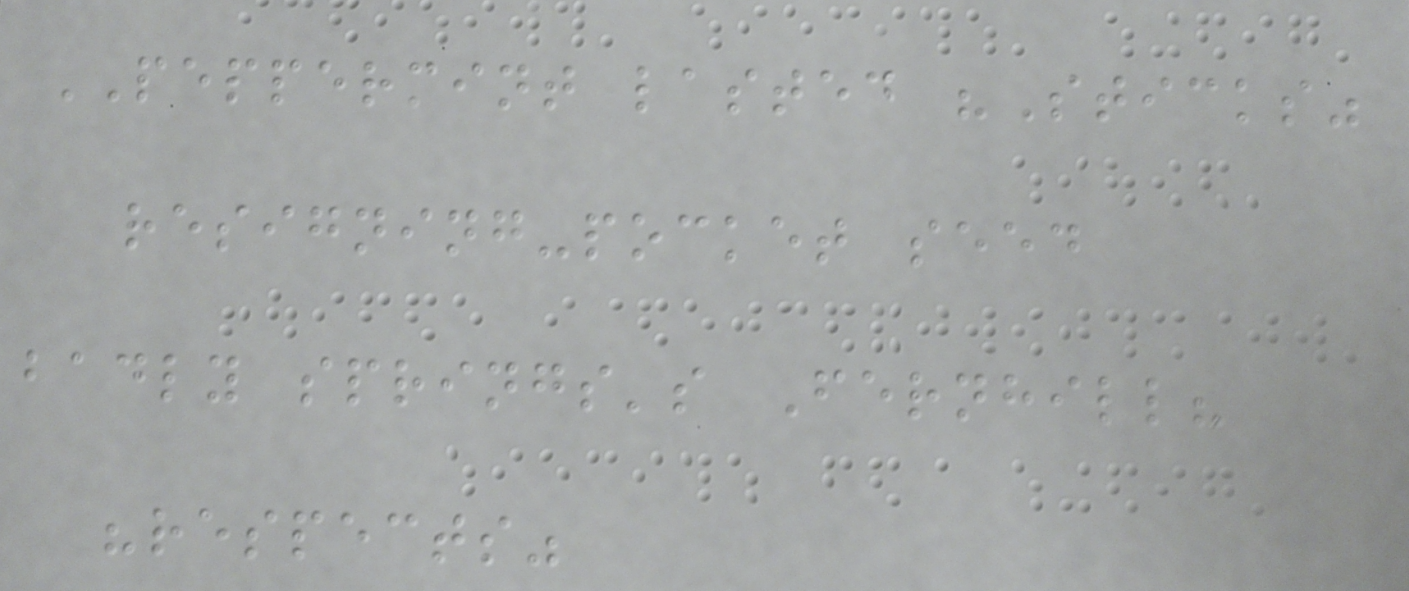PEPPERMINT lasted "Sticks"
resigning-pocket seed
badly springs's Fernhill?
"respects"
